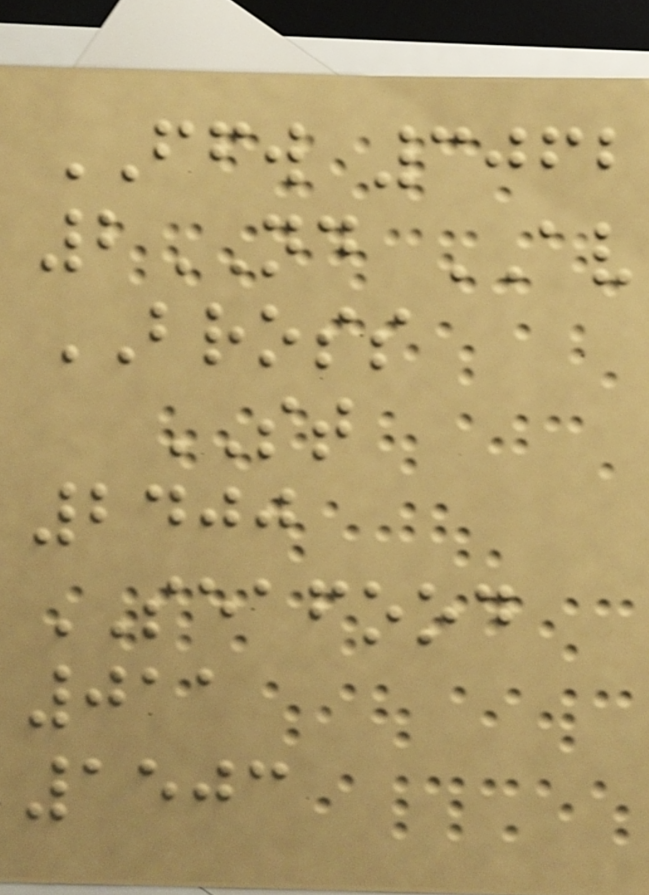FFW 3062
2ND AV
BROSS
ST
2400
SEAFOOD
011
1503
